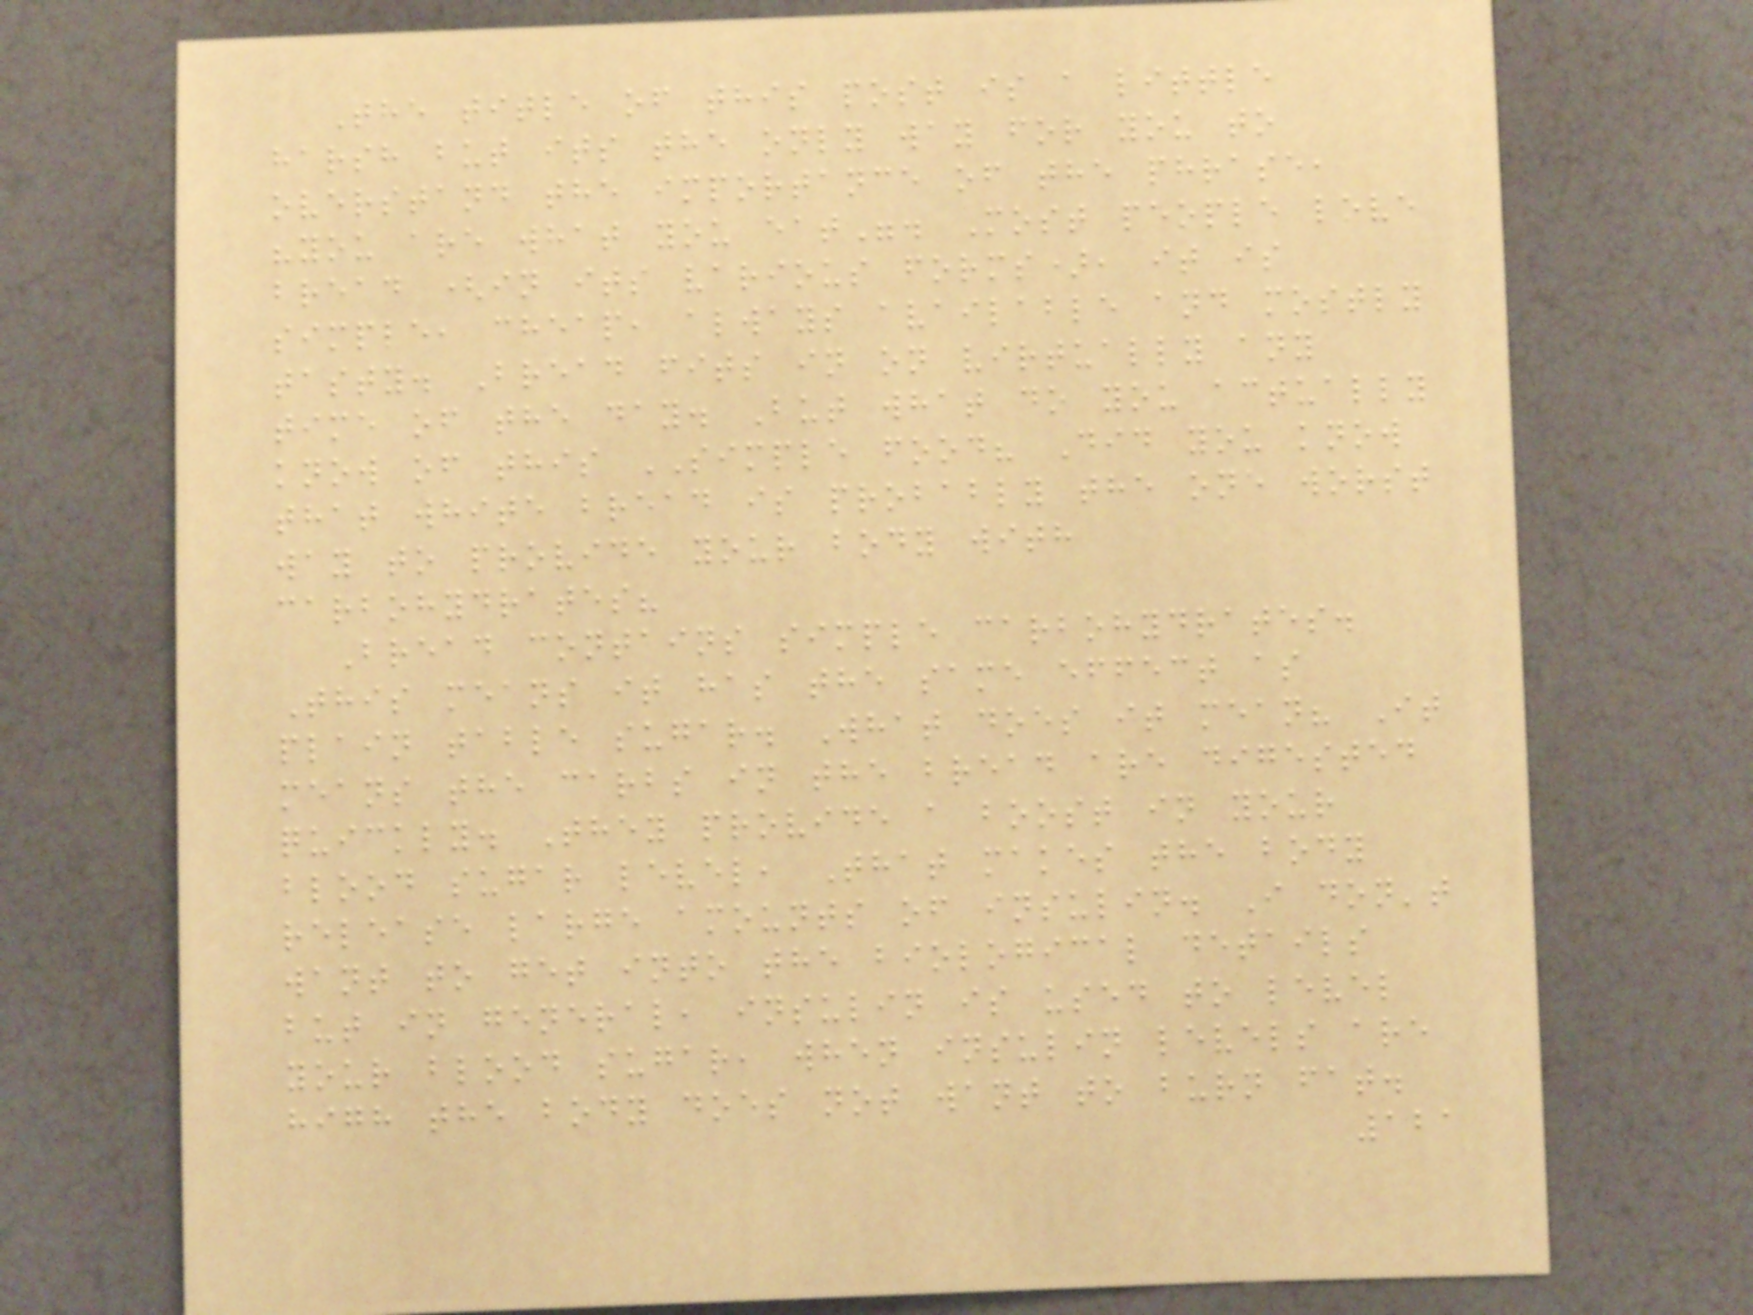The title of this post is a little
harsh but its the only way for you to
overstand the importance of the phrase,
"you are what you eat". Most people love
bread (in its various forms), it is
simple, cheap, always available and mostly
tasty. Bread fits in on virtually any
time of the day. But what do you actually
know of this SIMPLE food? Did you know
that white bread is probably the one worst
way to provide your body with
carbohydrates?
Bread contains simple carbohydrates.
This means it has the same effect as
plain table sugar. What does it mean? It
means the carbs in the bread are digested
quickly. They provide a boost in your
blood sugar level, That makes the body
release large amounts of insulin. I don't
want to get into the biological details
but in general, insulin is used to level
your blood sugar, when insulin levels are
high the body does not want to burn fat.
121
